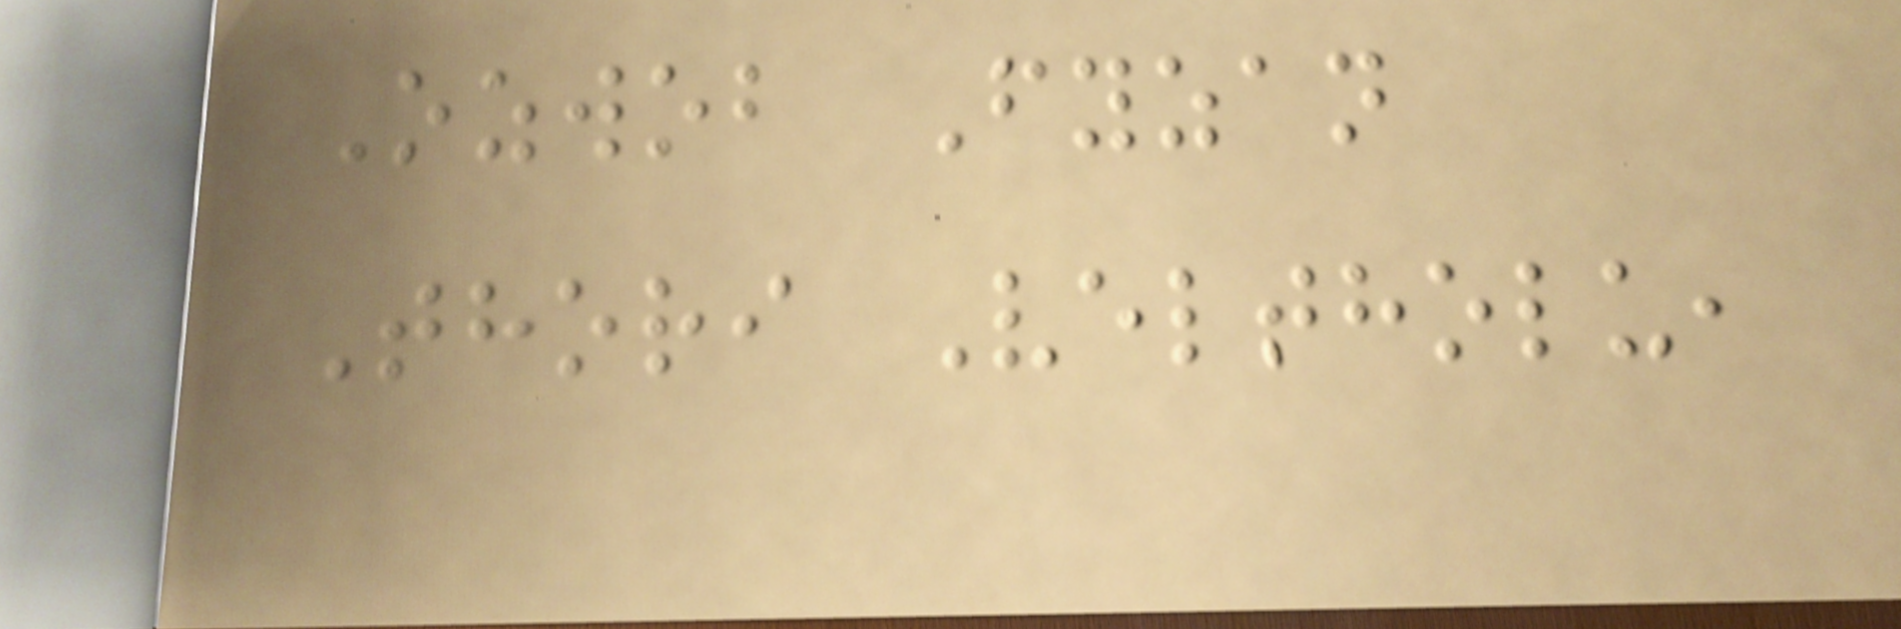Ozwob Fyzan
Thori Veltholu,
